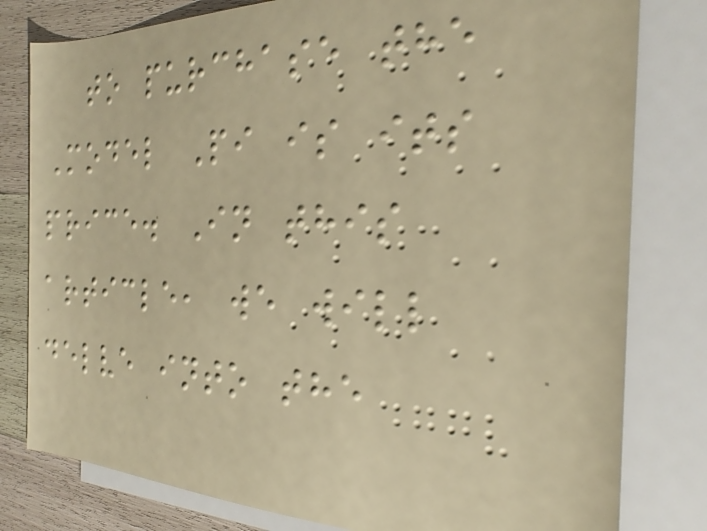to purchase the
Model Pi is its
price. In this
article, we will
delve into the
